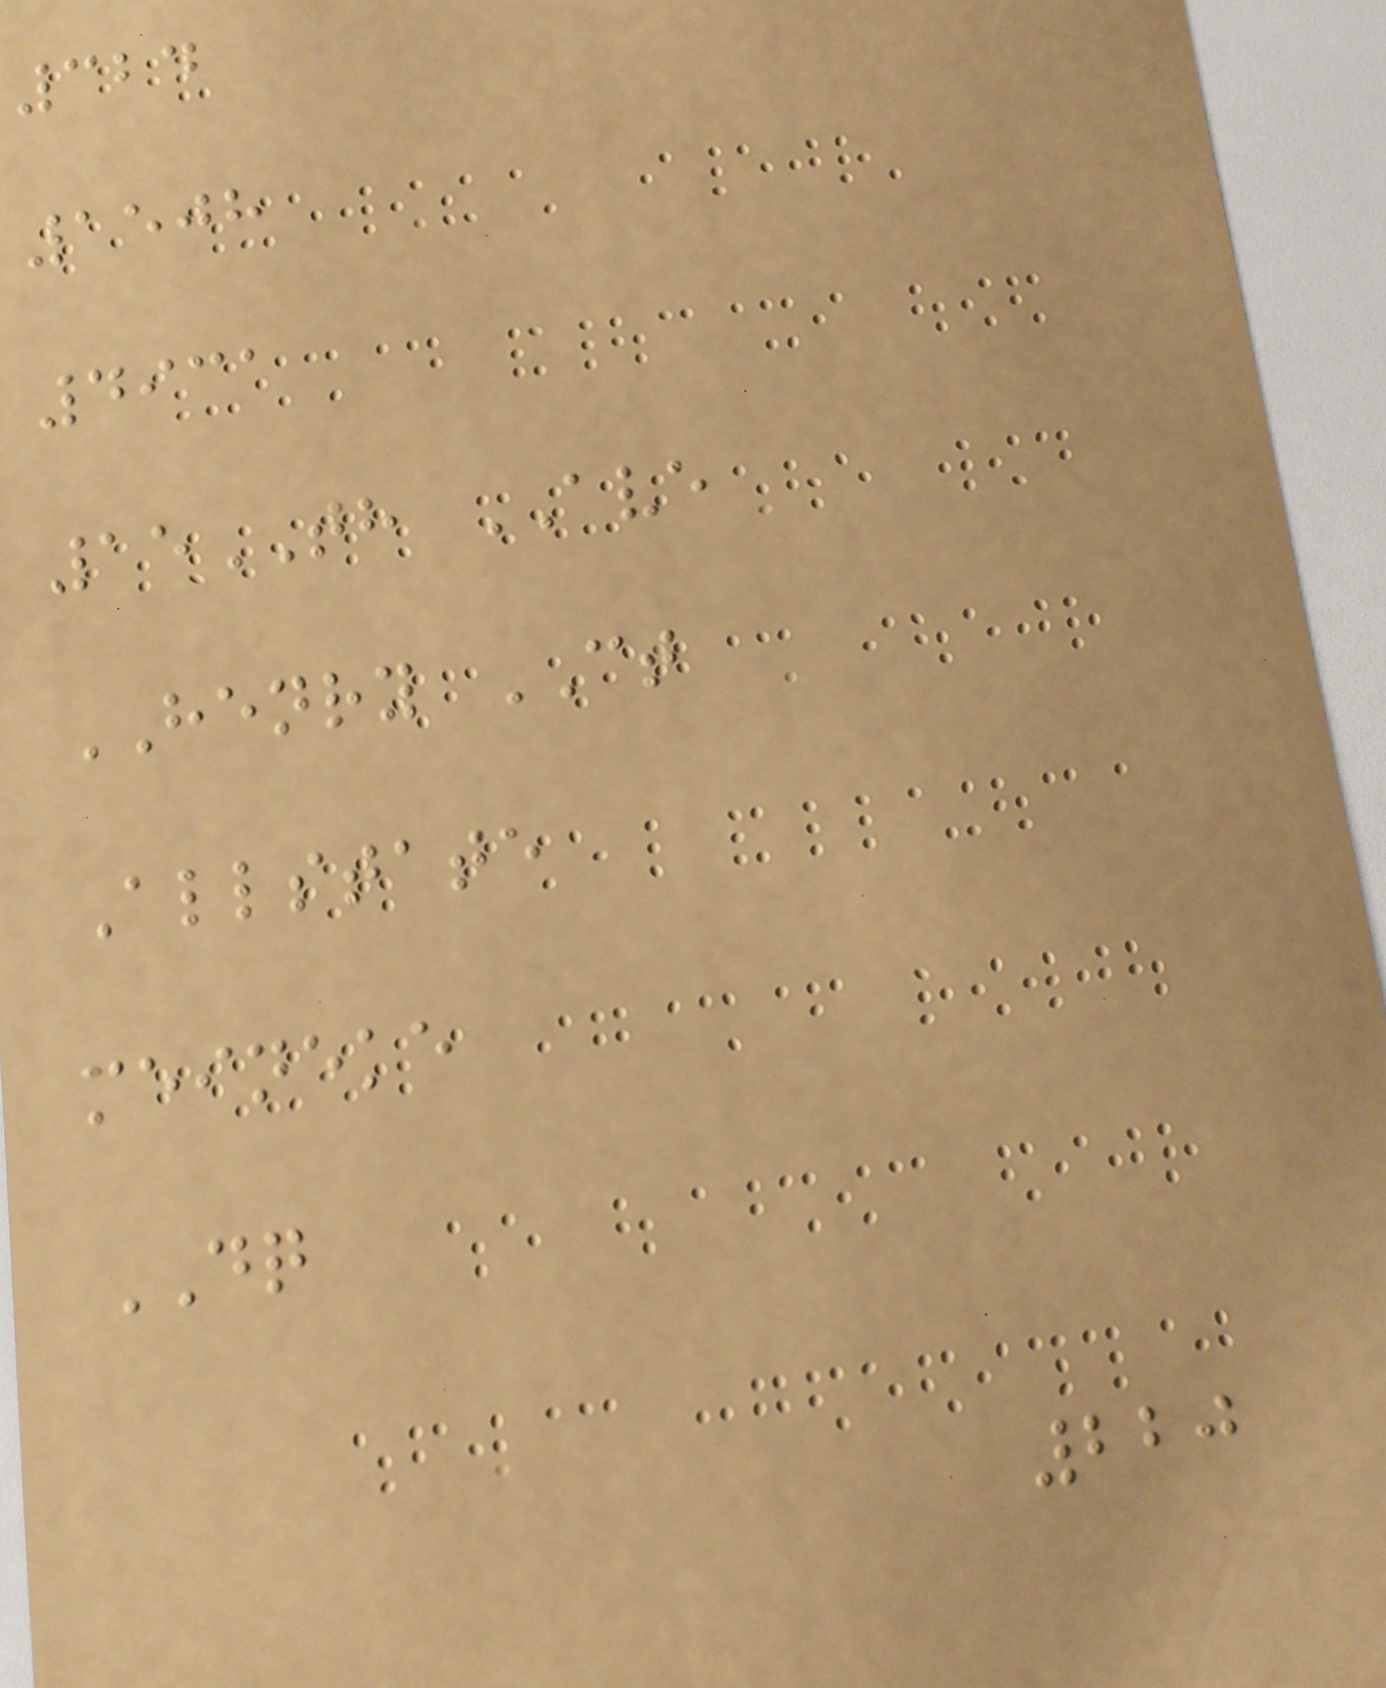324
1508
4931
15TH AVE
HENRY CT
Allstate
meineke
DQ
220
